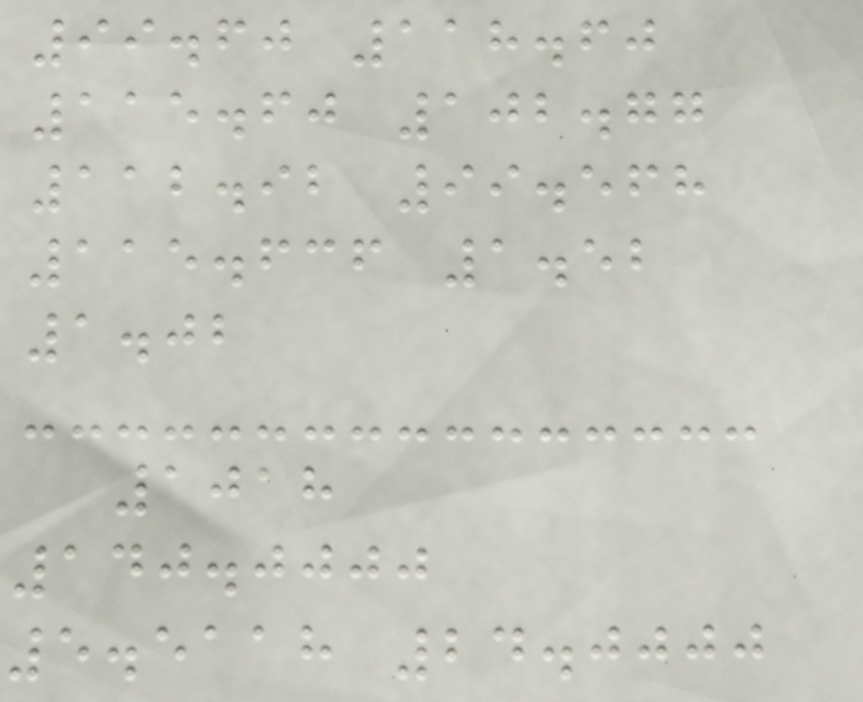99.60 118.60
115.60 102.77
112.92 99.568
115.636 1.52
1.02
1018
140.0000
5.5118 24.0000
